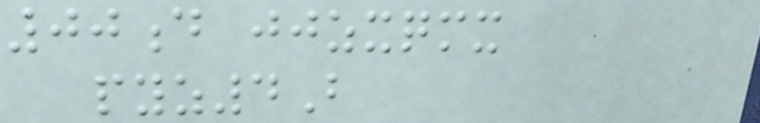00d jjzxqmx
pyz4B
